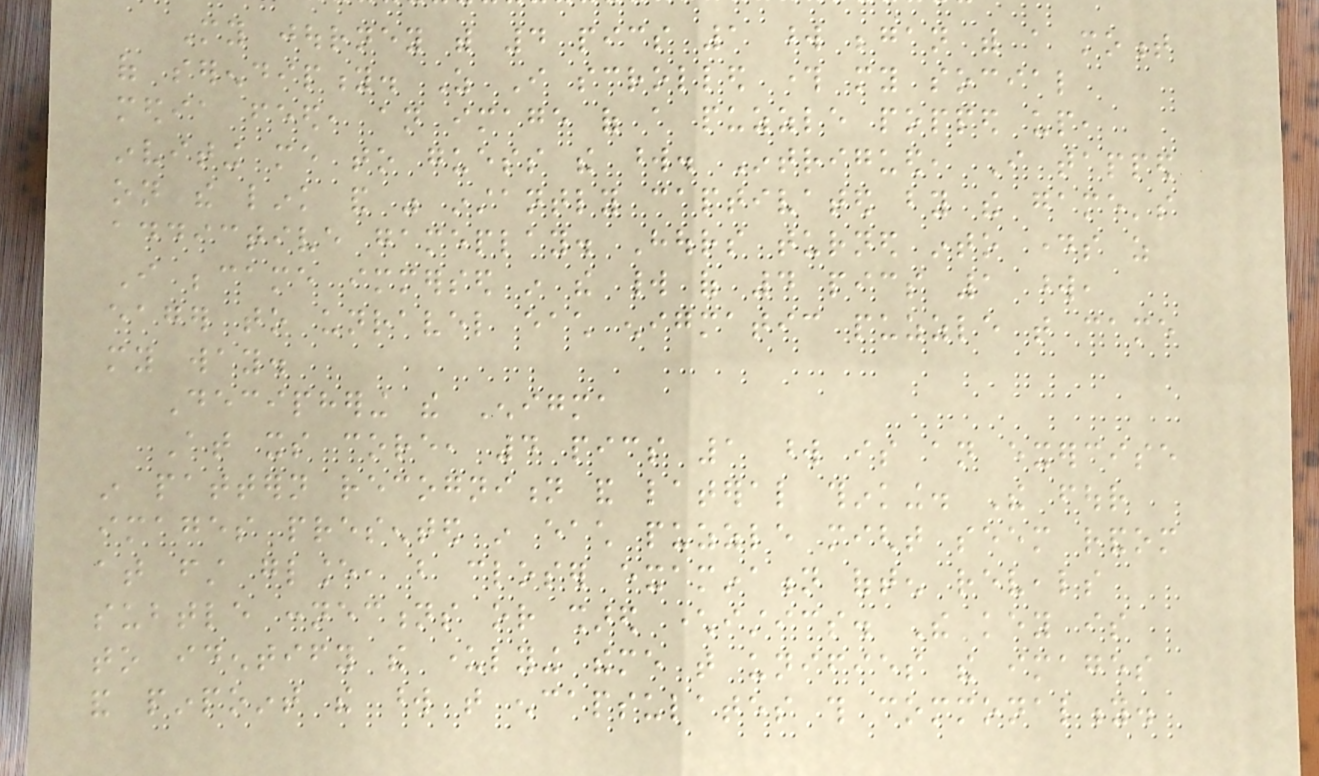My journey with 4 pics 1 word began with a moment
of serendipity. As I scrolled through my social
media feed, an image of a puzzle popped up,
inviting me to guess the word. Intrigued, I tapped
on the link and was instantly captivated by the game's
addictive gameplay. Hours turned into days as
I became immersed in the world of 4 pics 1 word,
eager to unravel each enigmatic puzzle that came
my way.
Deciphering the Enigma
At its core, 4 pics 1 word is an exercise
in pattern recognition and lateral thinking. The four
images presented in each puzzle might seem random
at first glance, but closer examination often reveals
subtle connections or shared characteristics. The key is
to identify the underlying theme that unifies the images
and pinpoint the word that encapsulates this commonality.
